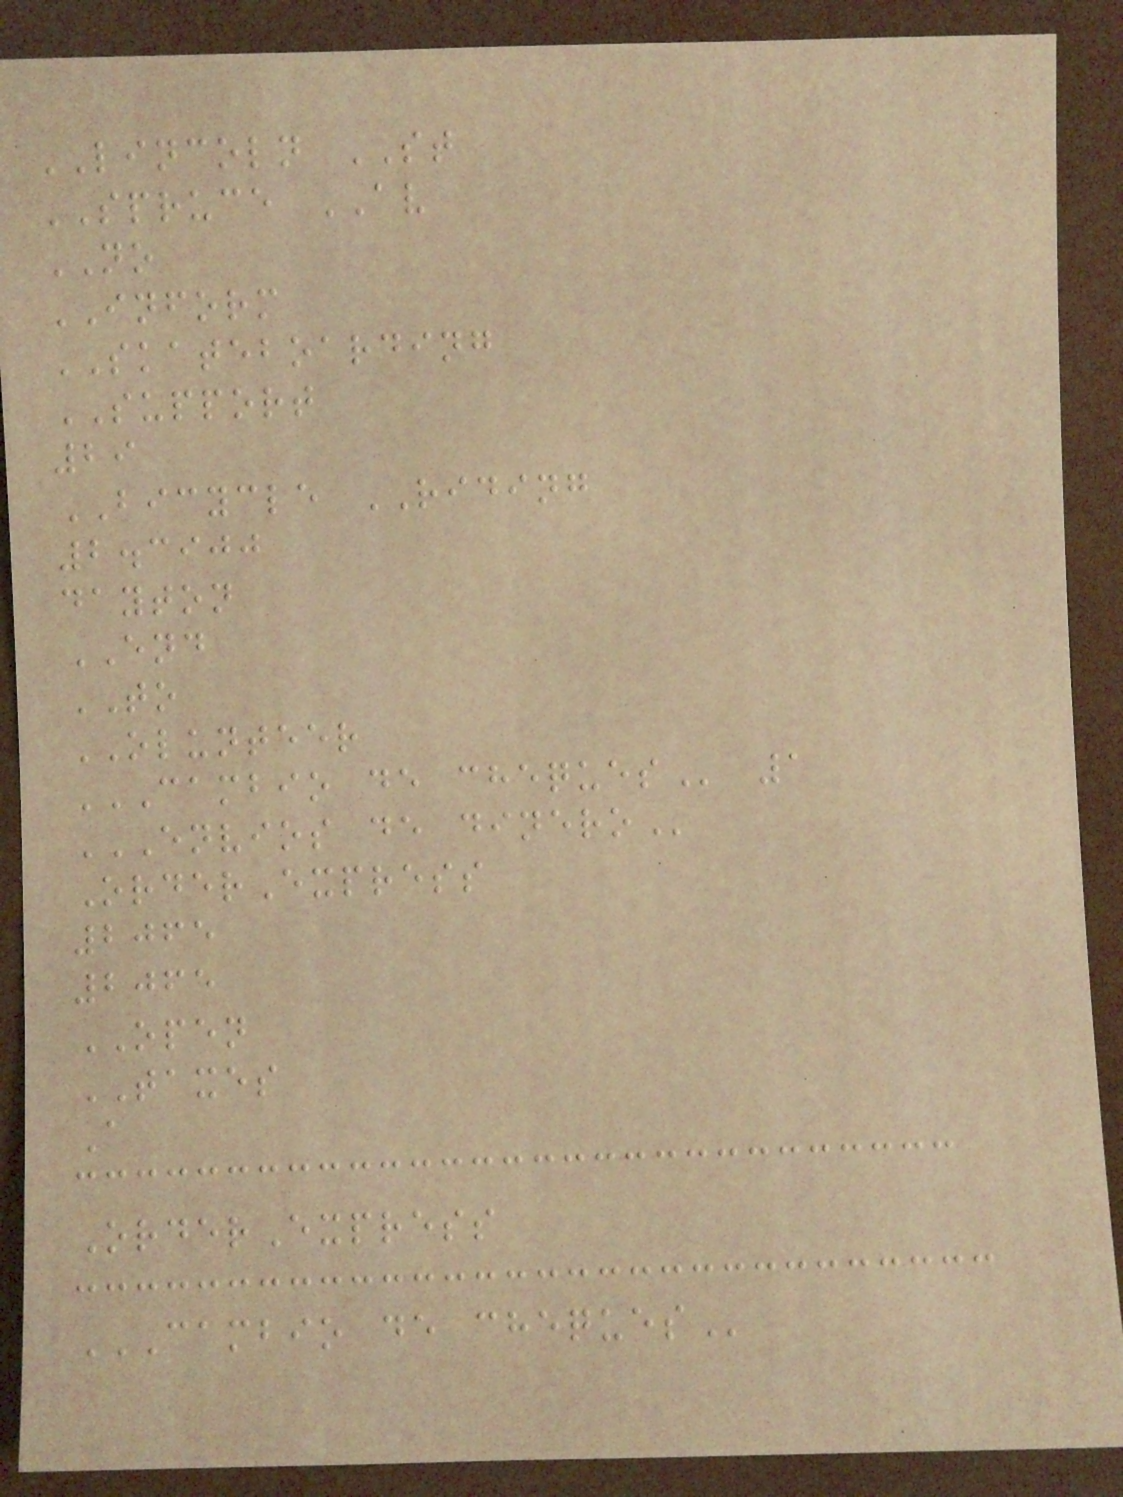LINCOLN ST
SPRUCE AV
NO
INFORM
SKATEBOARDING
SUPPORT
29
BICYCLE RIDING
2.3900
dayton
END
TO
OLUNTEER
CAMBIO DE CHEQUES 1
ENVIOS DE DINERO
OrderExpress
2065
2065
OPEN
TAXES
A
OrderExpress
CAMBIO DE CHEQUES
